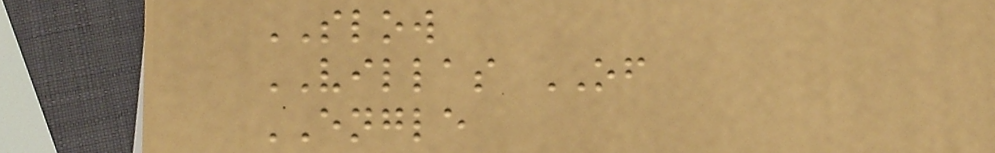SLOW
VILLAS OF
ENGLE
